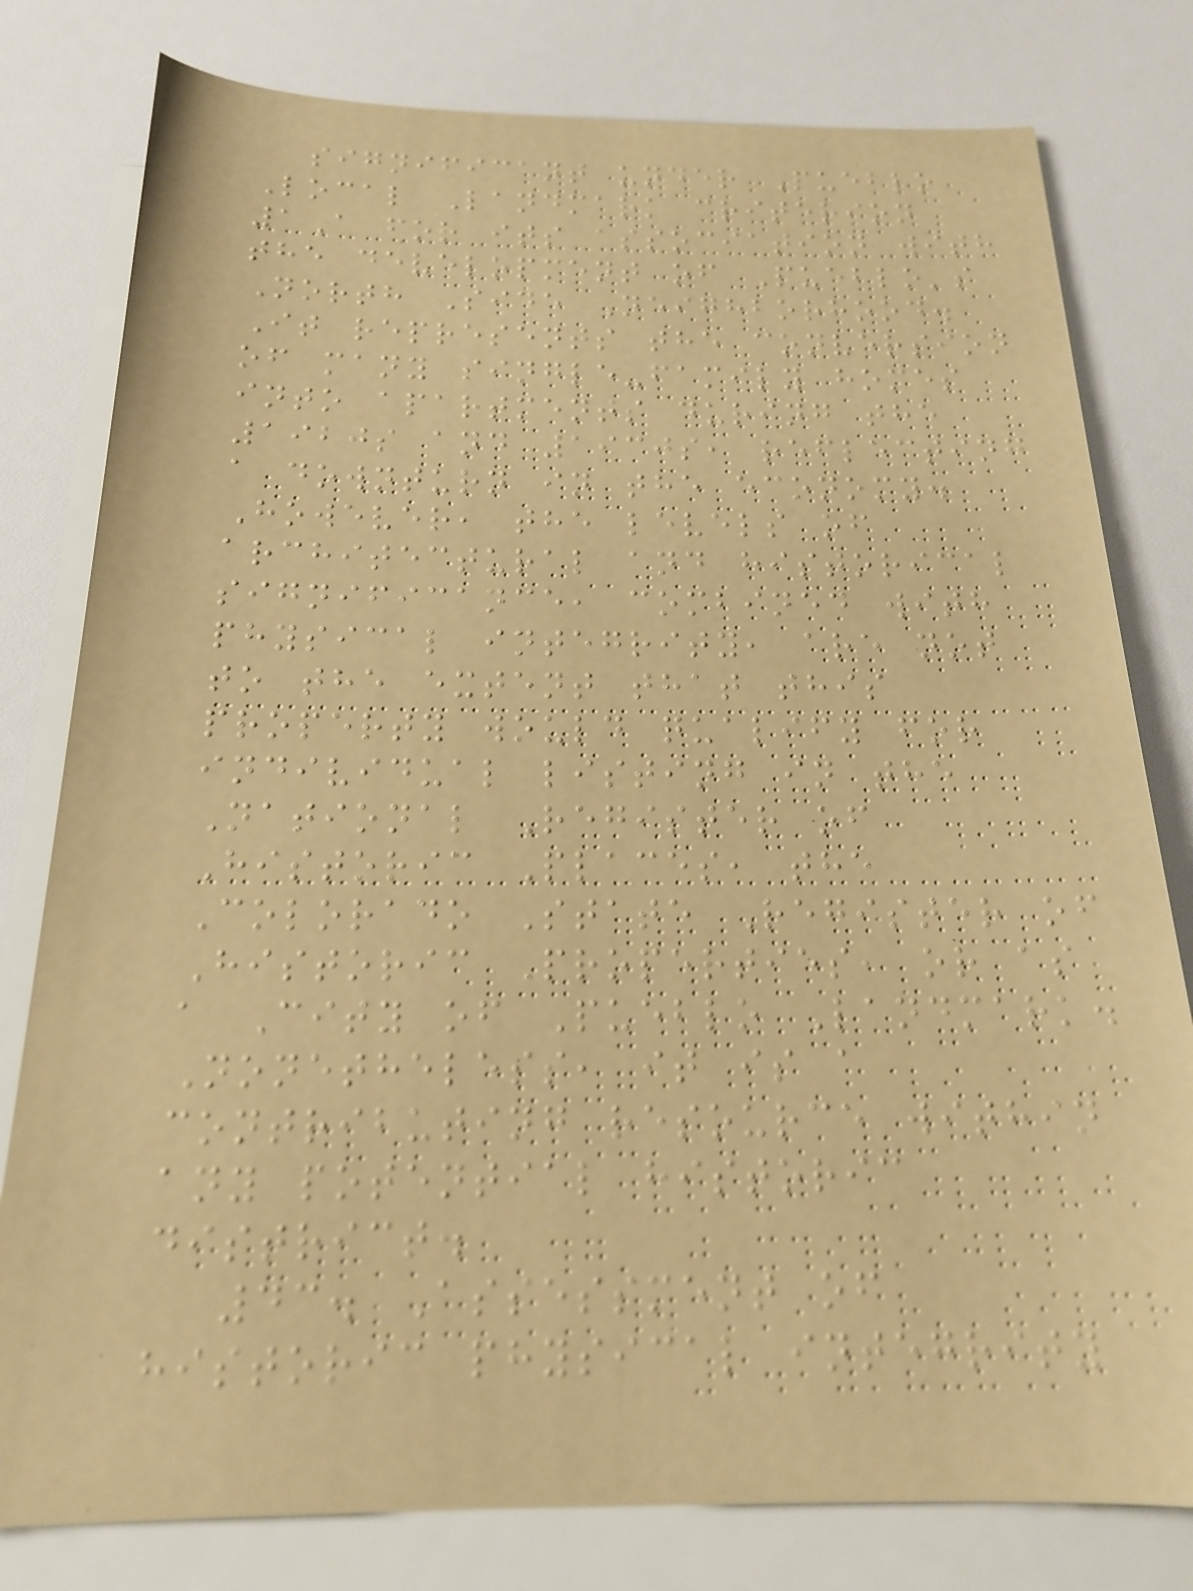significant under Pueblo
Local Landmark criterion
1A for its association with
the development of Pueblo's
North Side Neighborhood.
It represents the conversion
of many single-family homes
into apartments during the
1920s and 1930s, reflecting
a downturn in the economy.
However, the levels of
architectural and historical
significance, combined with
physical integrity, are not
to the extent that this
property would qualify for
individual listing in the
National Register of
Historic Places, the
Colorado State Register of
Historic Properties, or as
a City of Pueblo Landmark.
Nonetheless, it is a
contributing resource within
any potential historic
district.
43. Assessment of
historic physical integrity
